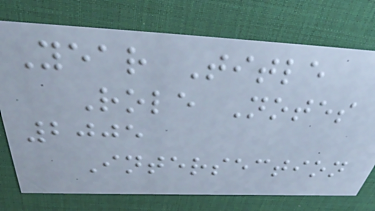Year Title
Role Notes
2005
Intersection
